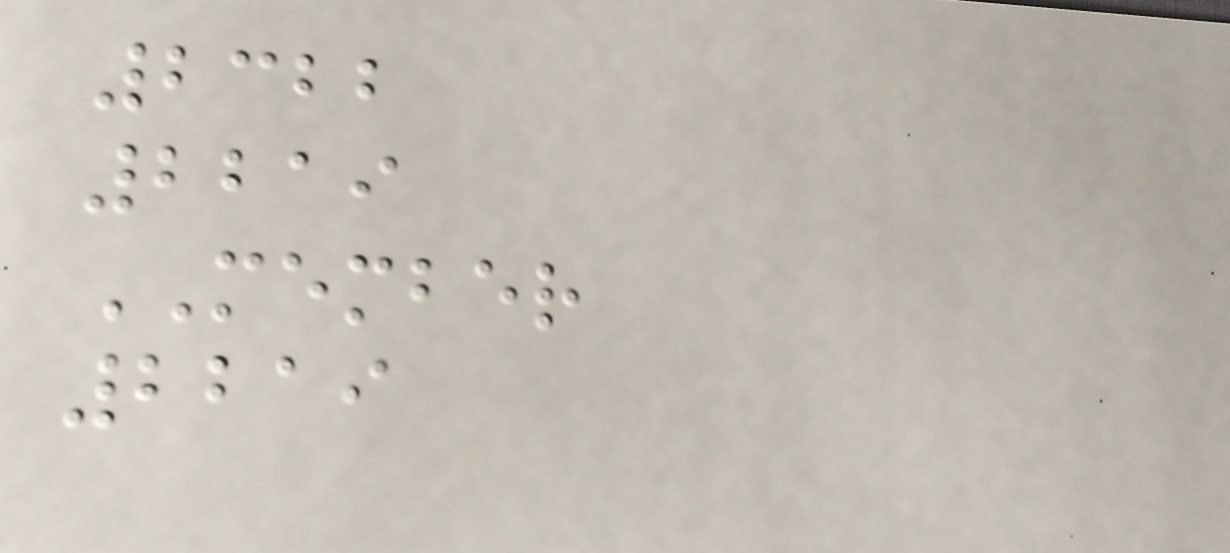2322
2219
MEMBER
2219
